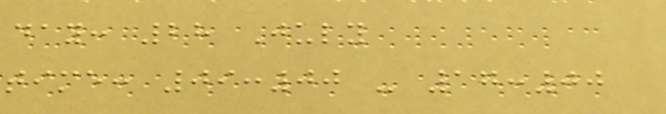day: 28 July
time: 09:00 - 17:00
